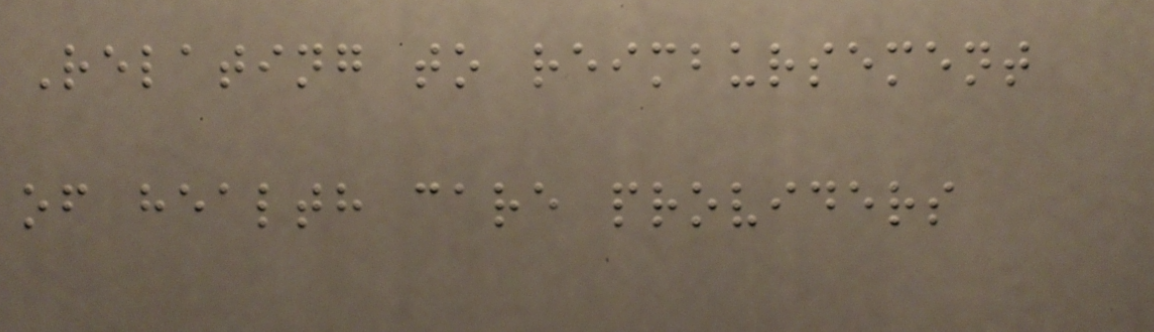Relating to reimbursement
of health care providers
